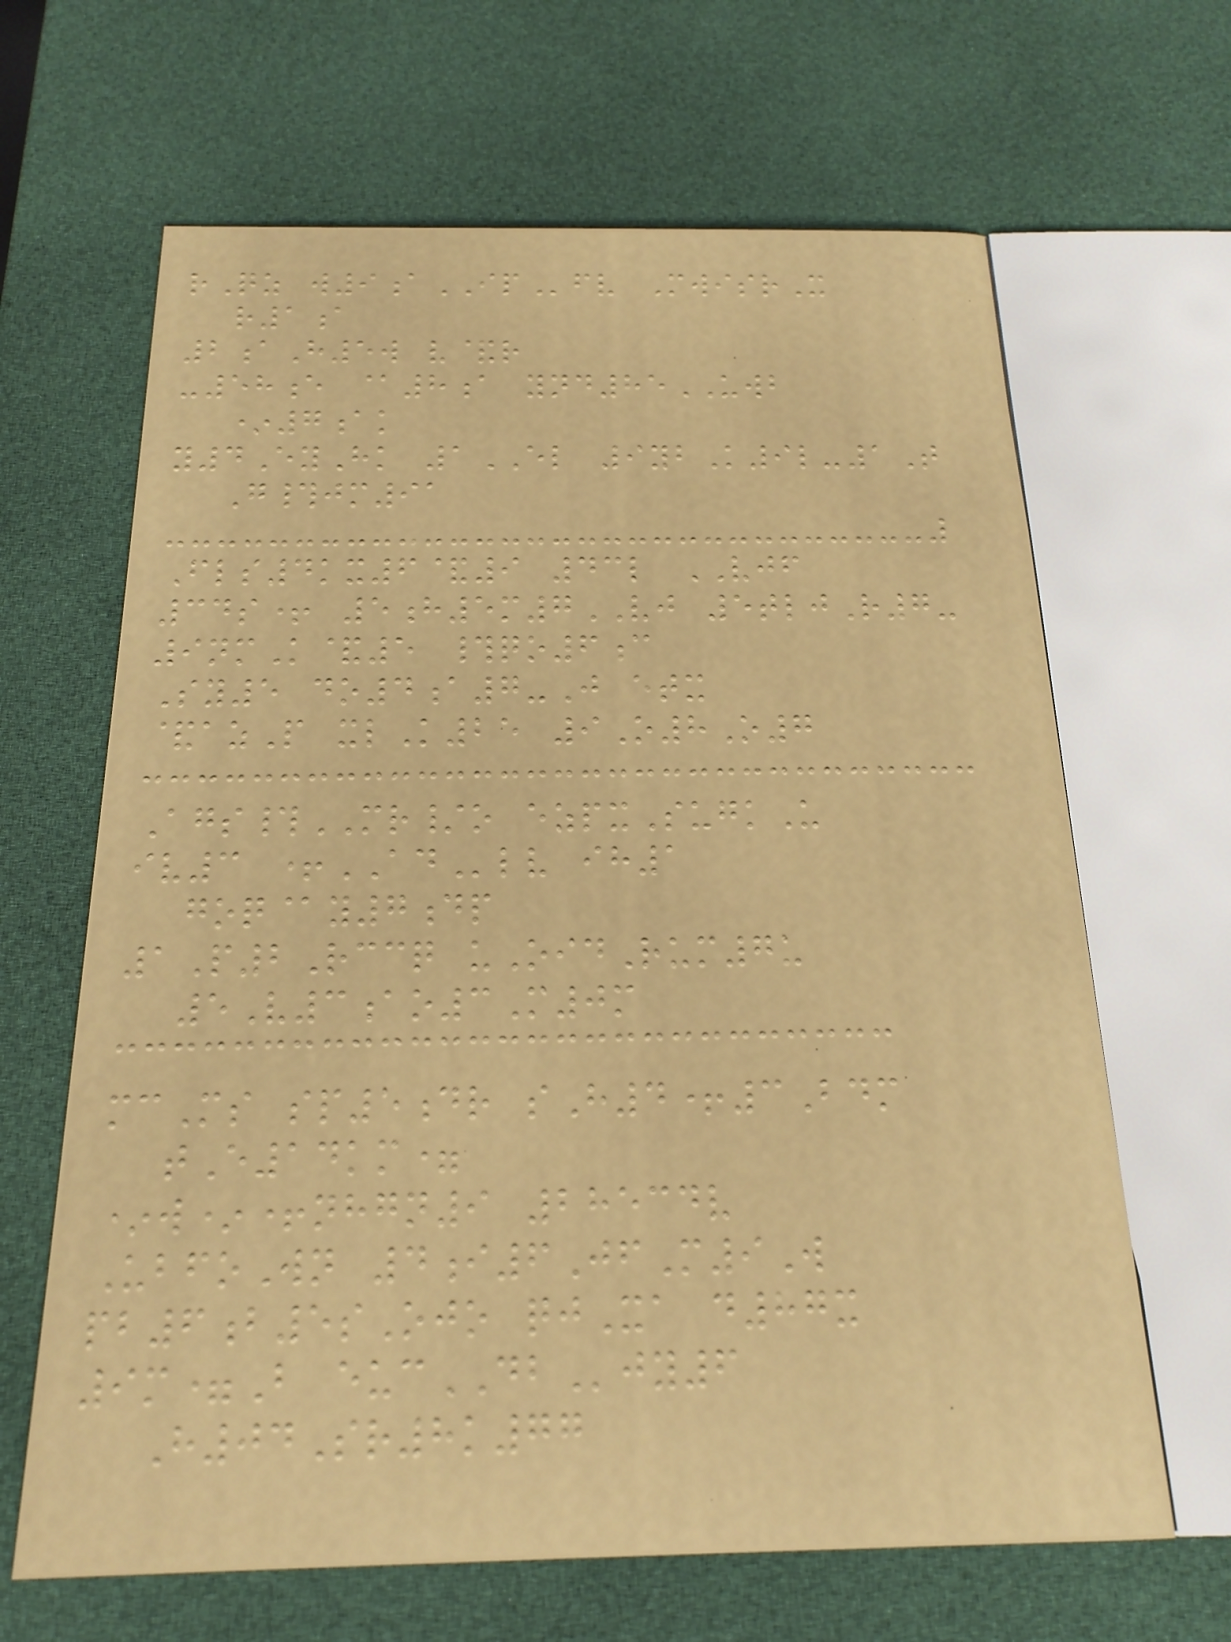rQz w9aIPfv MwisrX
r1a
2aH5w v&r
-58e @8a ynd85UWB
*7ak
y4EyHk 1EL 9ybK9l-1T
G#jm91
Fls4kx6&9 43l VJF
34s+ 5h5m7VJ 5tljR7-
9nmK&5 #qo6c
Sy5 do4a7-J etx
&azP xlK25 9O8O7
Ags#MR/o ezpxSugkU
iv3 +ADlv ih1
goq@y7dp
1P2Rccq uOidRum7u
5V3ao3M0m
mcMs sp5dr sH4+3Bdm
tE14km=
*w*+nhgn9 28534v
UbfoWn 4i6JfM9W
pb6b5sOjo qjXa d87x
9m=B eucDBjy6
H04Sr8k77
